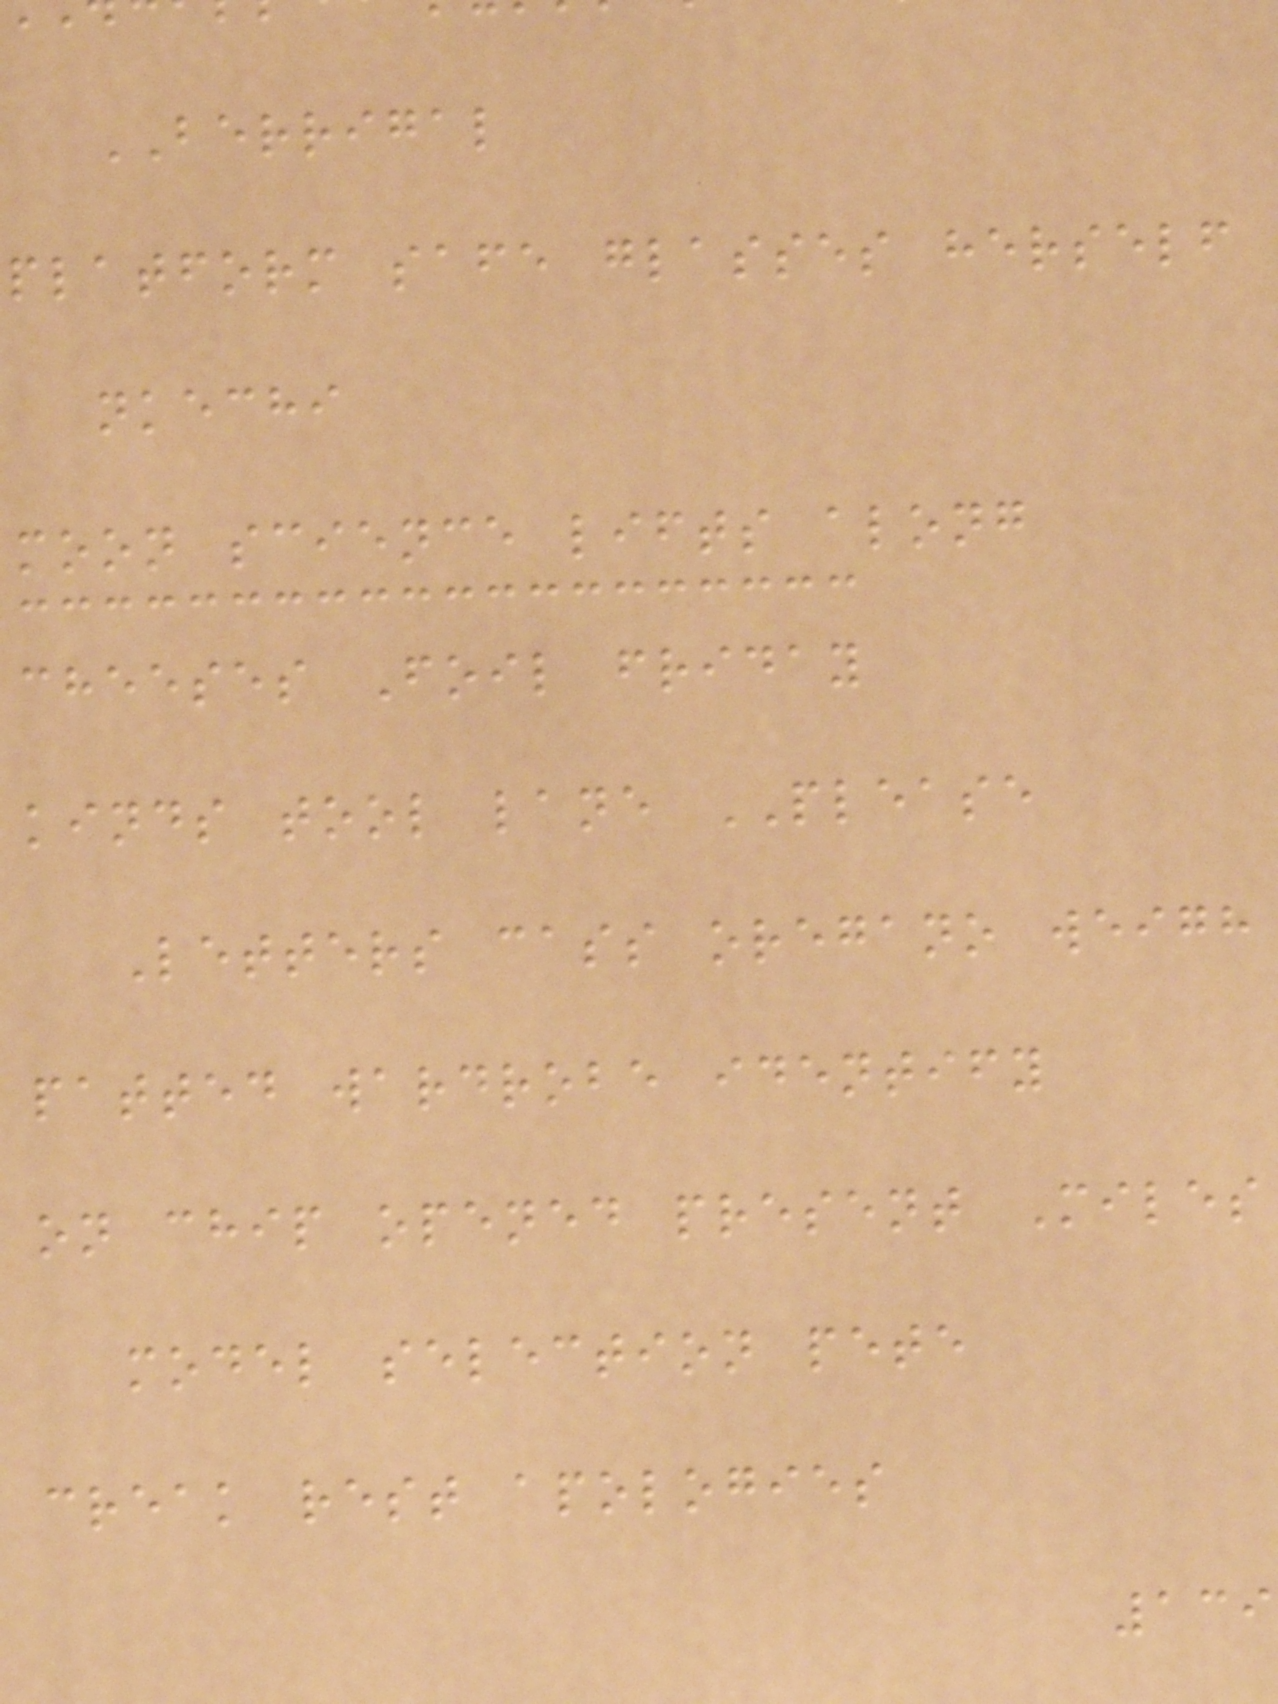BERRIGAL
platform safe glasses herself
nkechi
moon science lifts along
cheeses Foil friday
kinds tool lane PLEASE
Letters cass oregano weigh
patted wardrobe identify
on chip opened present Miles
model selection pete
creak rest apologies
139
